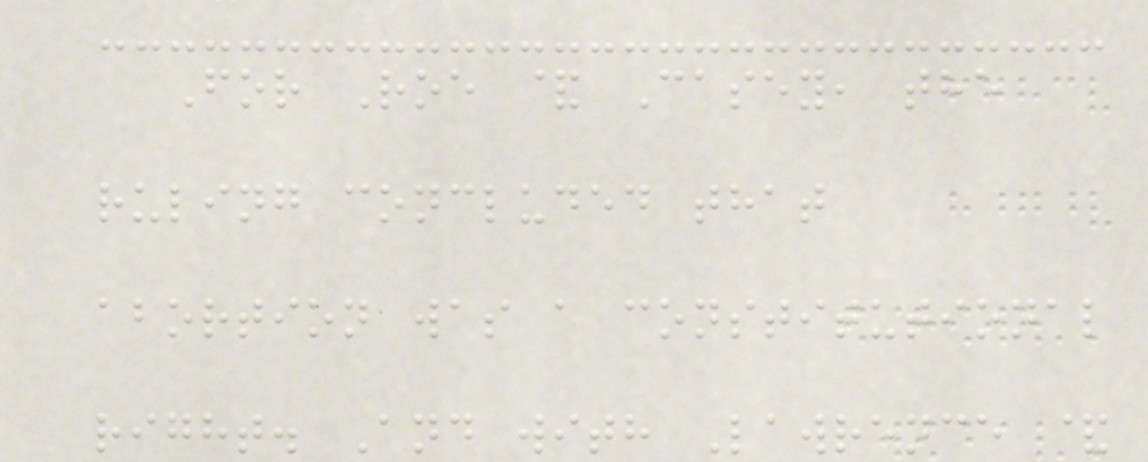For Roe & Casey, the
ruling concluded that
abortion was a constitutional
right. And with Lawrence &
